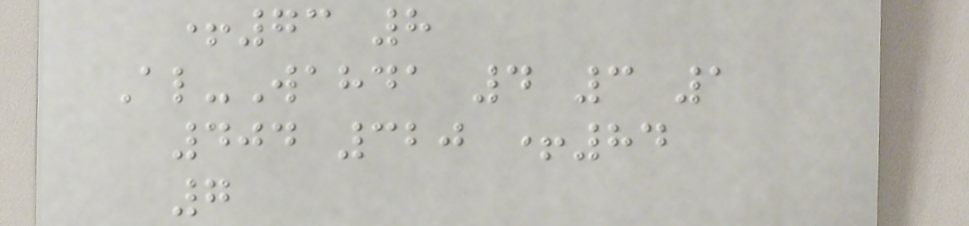+73 8
Al-Wahda 4 3 1
404 320 +84
7
